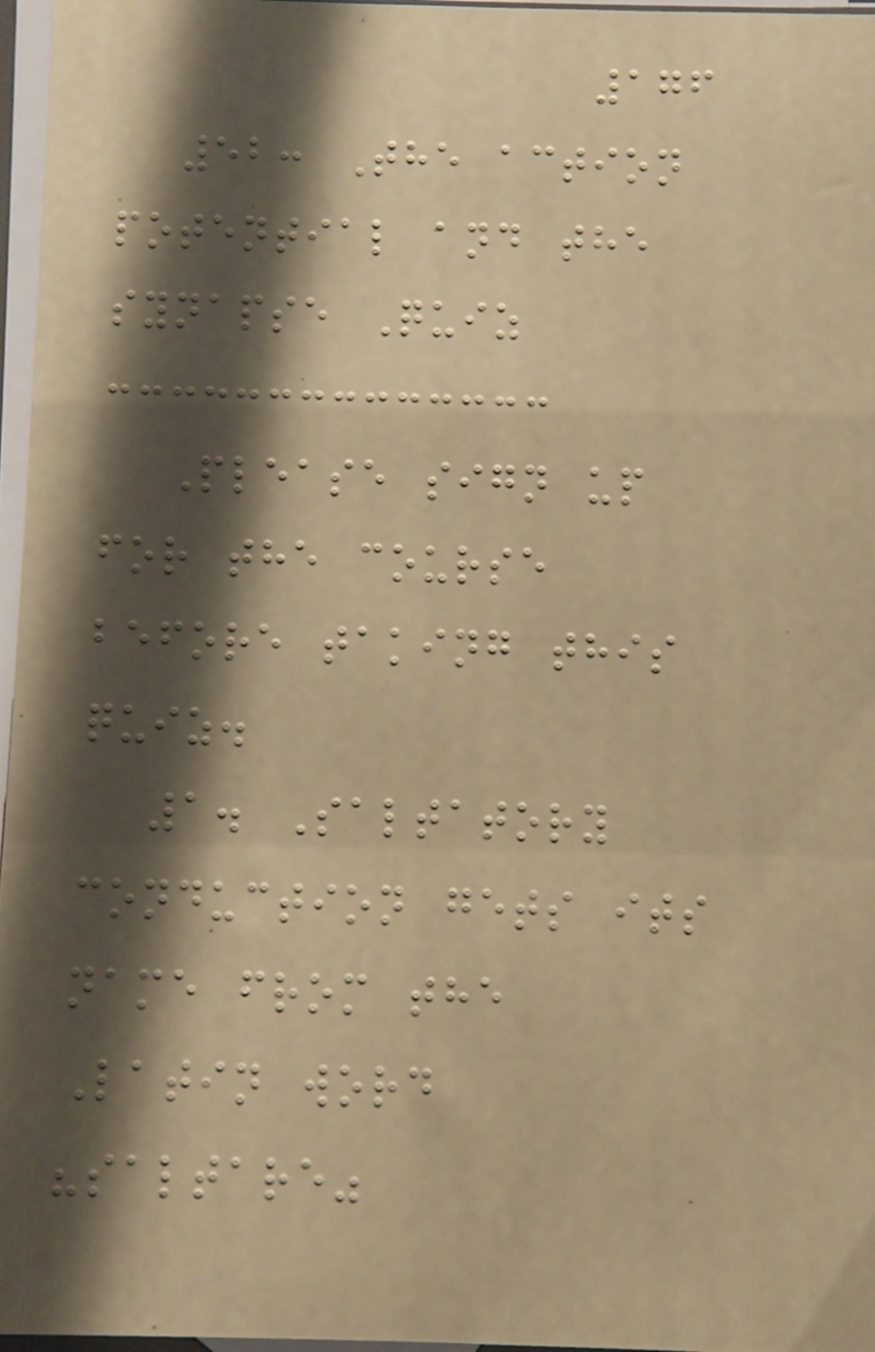176
52: The action
potential and the
synapse Quiz
Please sign up
for the course
before taking this
quiz.
1. Saltatory
conduction gets its
name from the
Latin word
"saltare"
